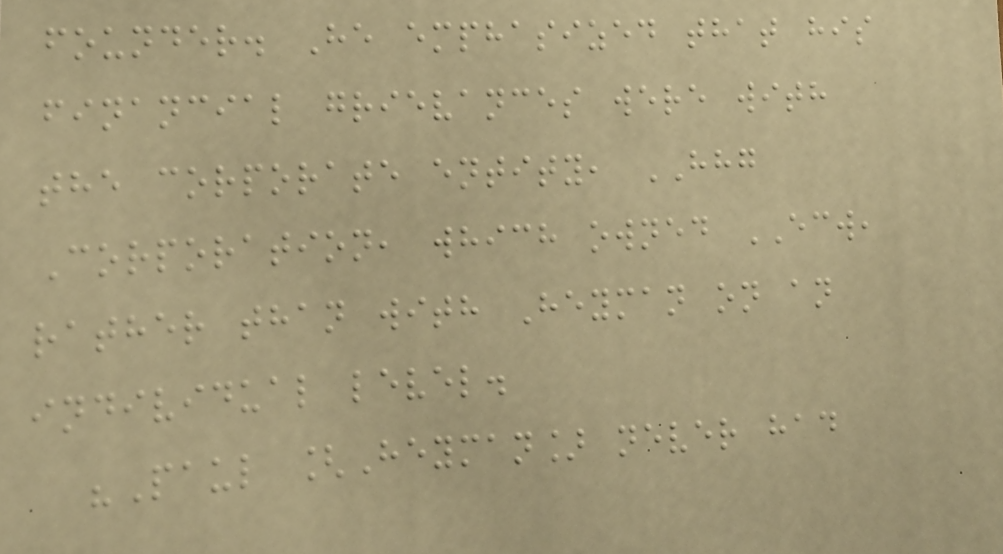founder. He emphasized that his
financial grievances were with
the corporate entity, HHG
Corporation, which owned ECW,
rather than with Heyman on an
individual level.
"Paul [Heyman] never had
